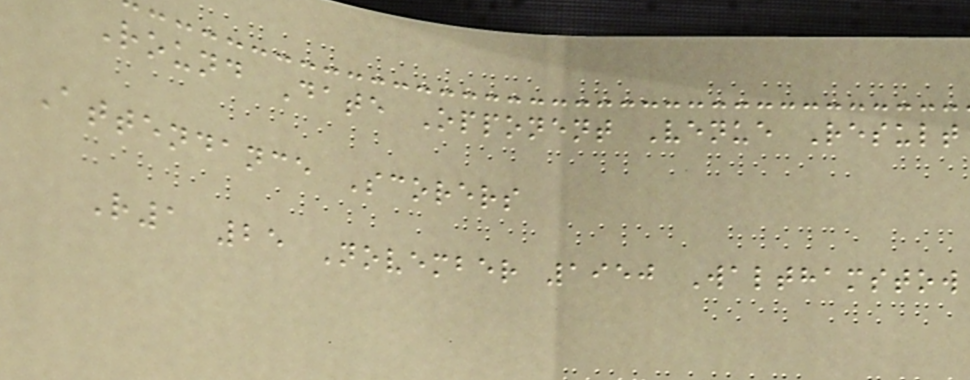Round Date Opponent Venue Result
Attendance Scorers
R1 25 November 1950 Walthamstow
